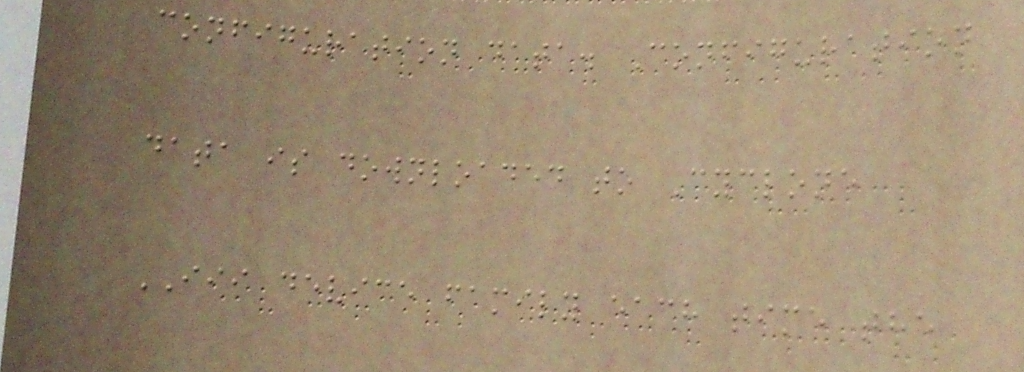configuration data. Configuration
data is downloaded to Cyclone
III device family each time the
